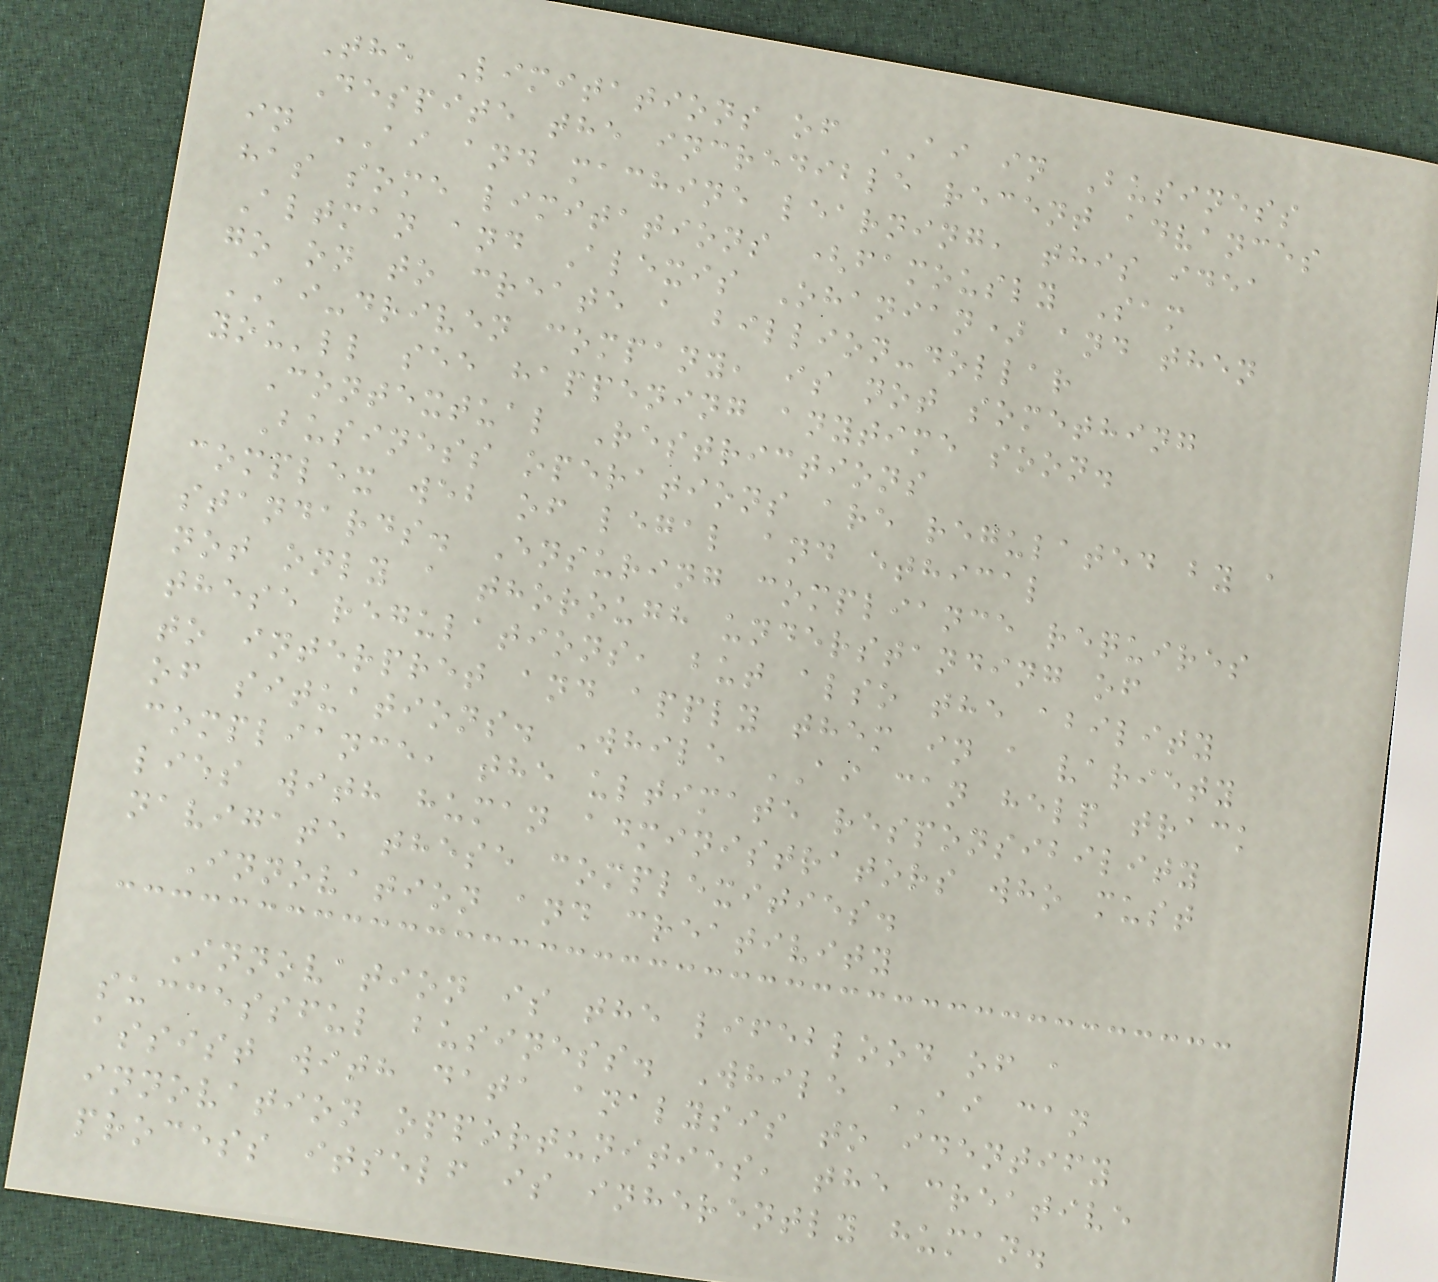The Limitations of AI in Business
Despite the incredible recent advances
in AI and machine learning, this idea
has some limitations (famously Sam
Altman and Alexis Ohanian) and then
go on to create a billion-dollar
AI-driven company, is not something
you'll see happening anytime soon.
Contextual Restrictions
Business operations are regulated by a
complex web of legal and ethical
standards. Ensuring compliance requires
not only a thorough understanding of
these regulations, but also the ability
to interpret and apply them in a variety
of situations. While AI can help track
compliance, the ultimate responsibility
lies with human administrators who must
navigate these complexities.
Innovation and creativity
Innovation is the lifeblood of a
successful business. While AI can
assist with data analysis to identify
innovation opportunities, the creative
process itself is inherently human.
